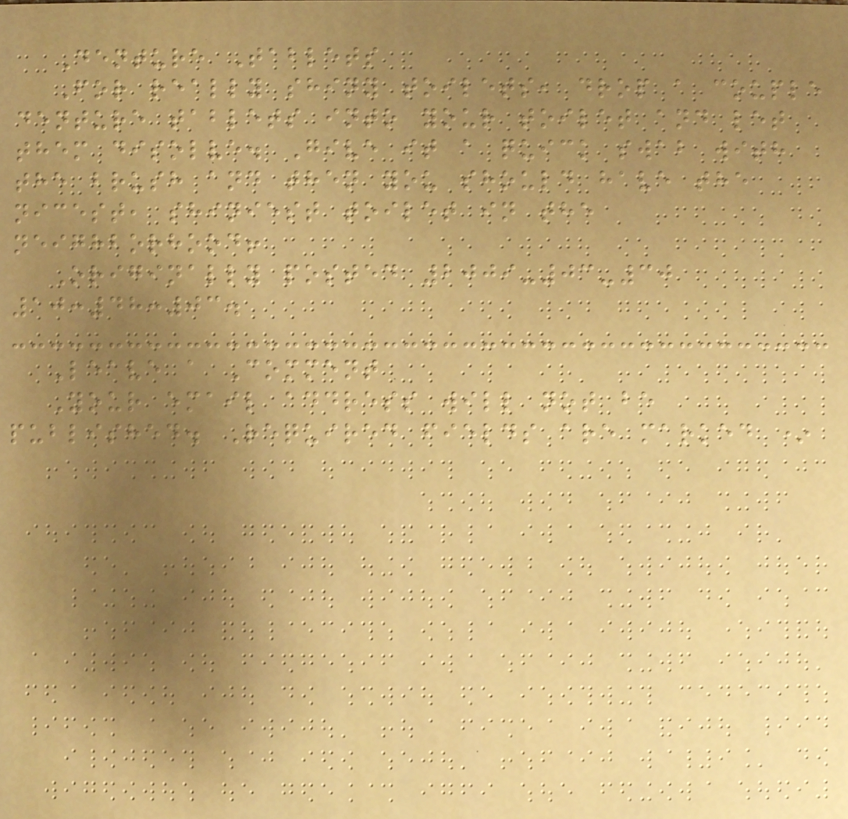Denture Tablets
For really shiny toilets, drop a couple
denture tablets into your toilet and let
them disolve. Give it a quick swab with
the brush and then you should have the
nicest, shiniest toilet in the
neighborhood!
Originally posted 2009-03-30
10:48:03.
Leave a Comment
Your email address will not be
published. Required fields are marked *
